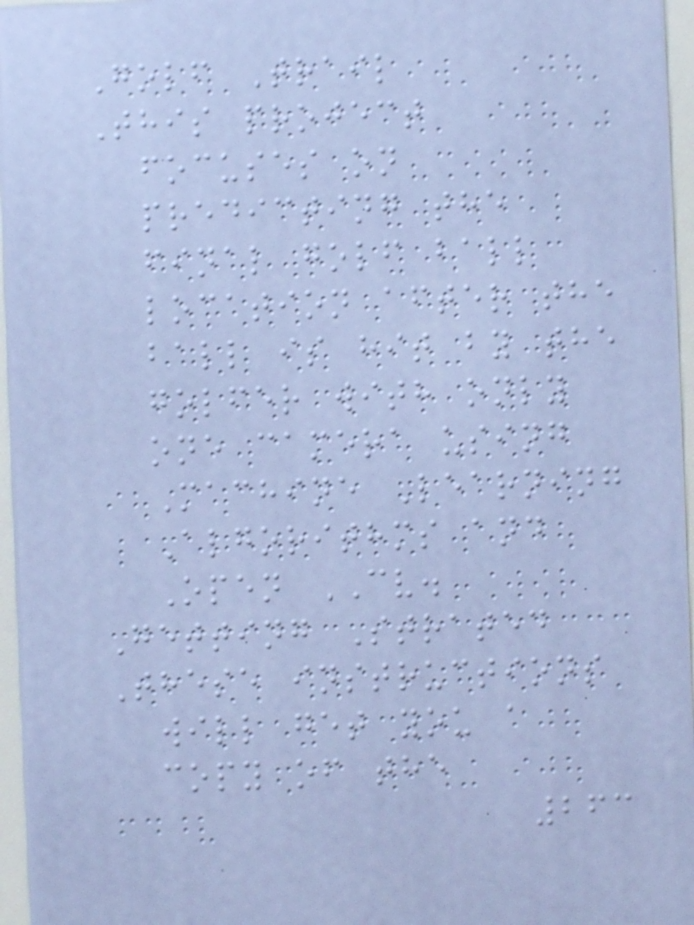Golf Trail
This project
focuses on
predicting the
final golf ball
location after the
ball is hit by the
golfer with only
one camera using
Machine Learning
Algorithms and
Open CV.
Getting Strated
These instructions
will get you a
copy of the
263
